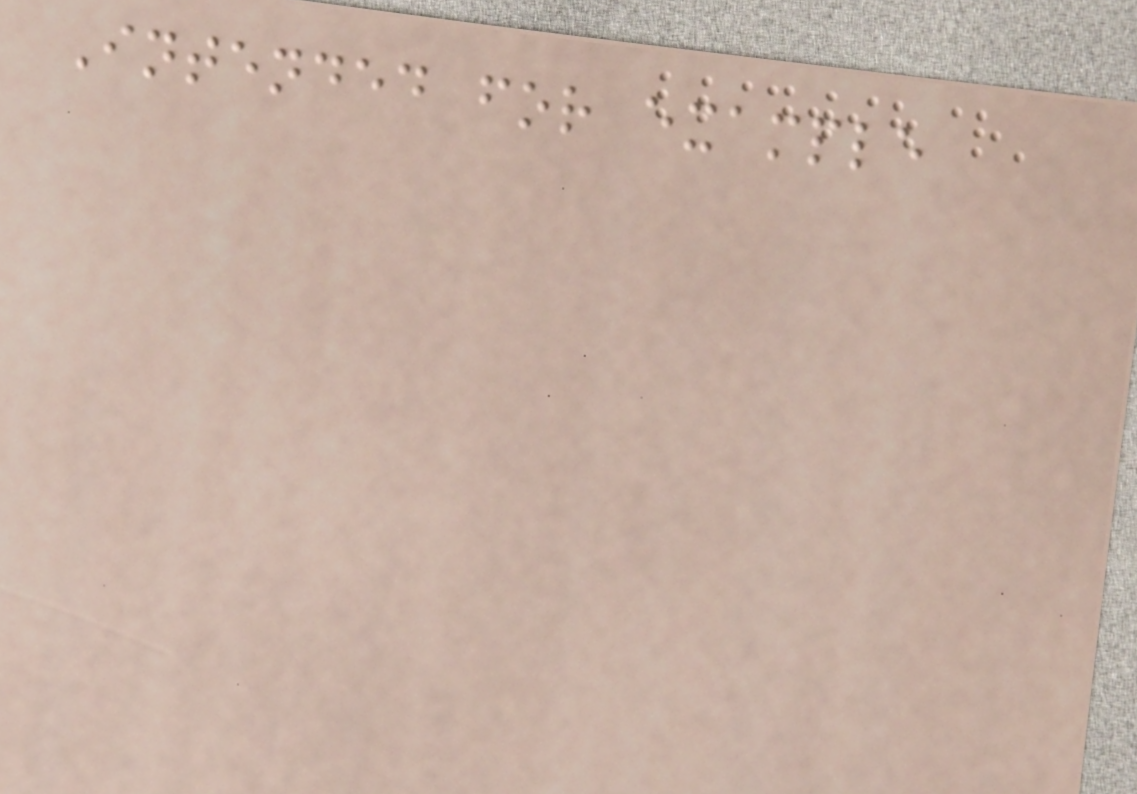Intended for example
